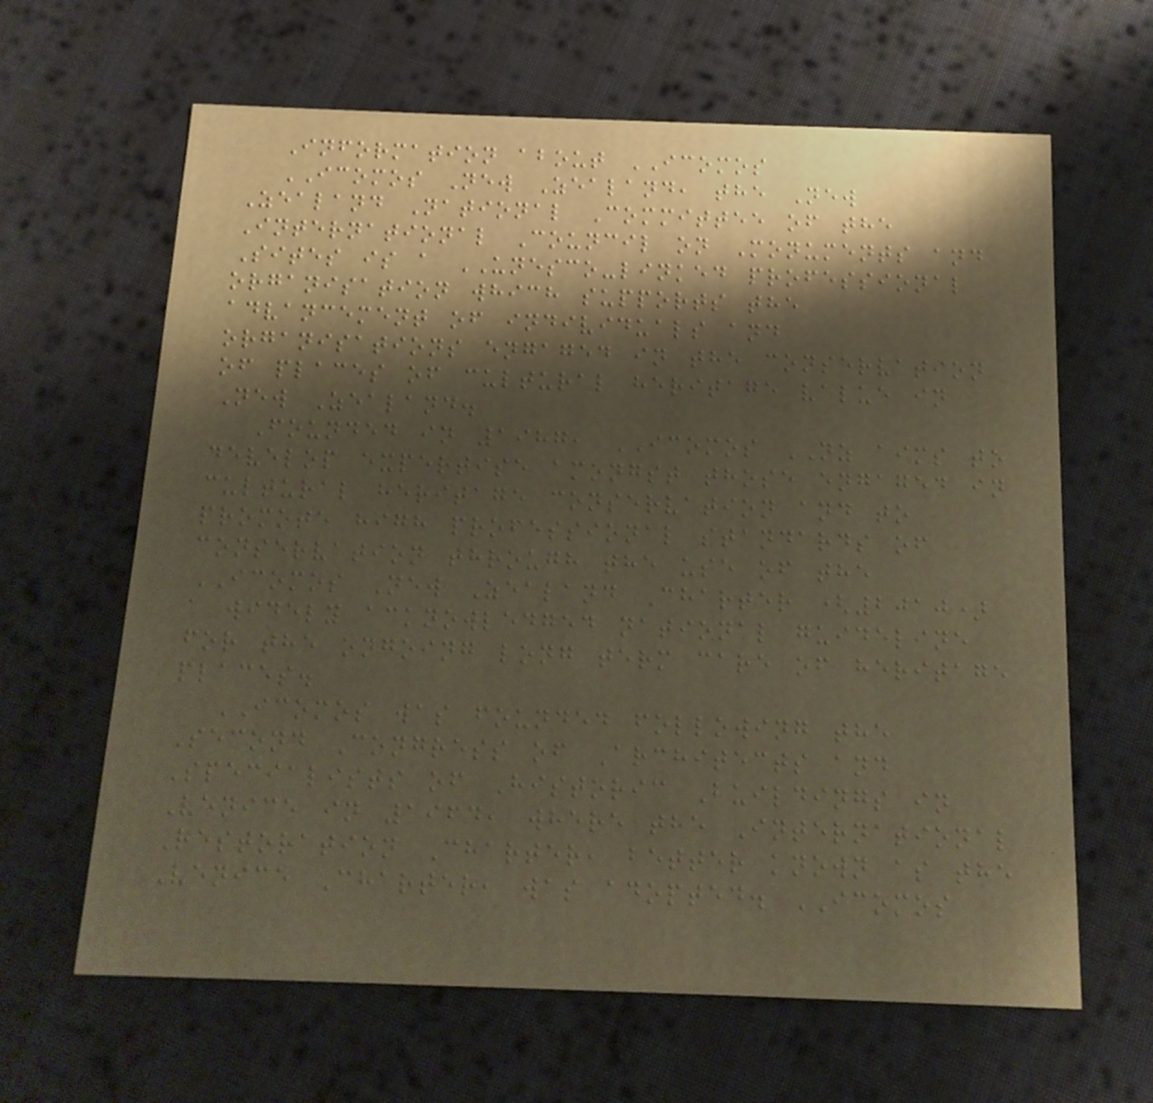Information about ICOMOS
ICOMOS New Zealand, the New
Zealand National Committee of the
International Council on Monuments and
Sites is a UNESCO-linked professional
organisation which supports the
advancement of individuals and
organisations engaged in the conservation
of places of cultural heritage value in
New Zealand.
Founded in 1987, ICOMOS NZ aims to
develop expertise amongst those engaged in
cultural heritage conservation and to
promote high professional standards of
conservation through the use of the
ICOMOS New Zealand Charter (2010)
a widely acknowledged national guideline
for the ongoing long term care of heritage
places.
ICOMOS was founded following the
Second Congress of Architects and
Specialists of Historic Buildings in
Venice in 1964, where the International
Restoration Charter, better known as the
Venice Charter, was adopted. ICOMOS
